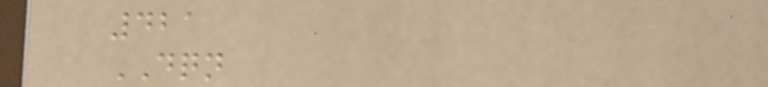421
DQN
